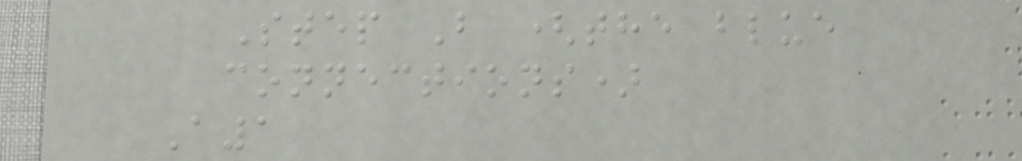Step B (the blue
connections)
A1
